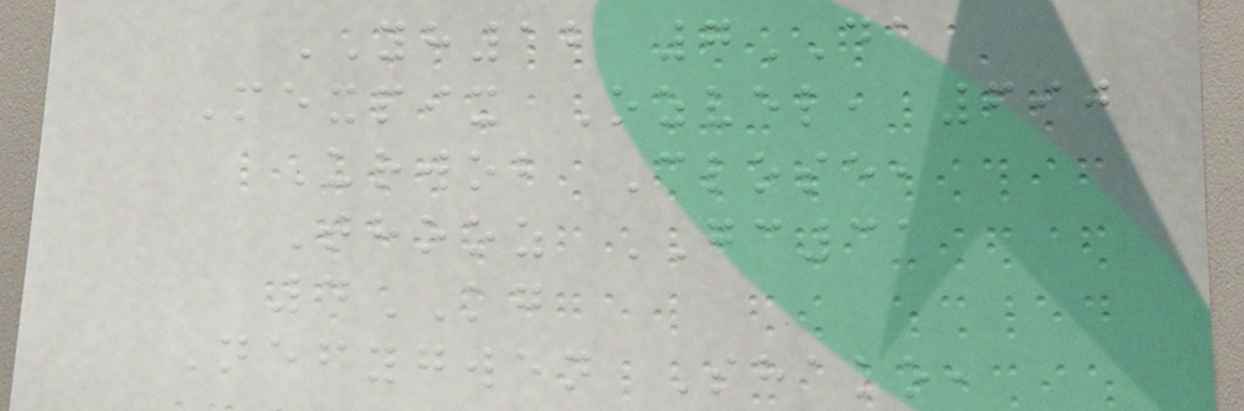YH12 7DA
Mexpix Ozvel, 690
Urwob Close,
Thooz GC31
4KG
Nefygwen Shako,
